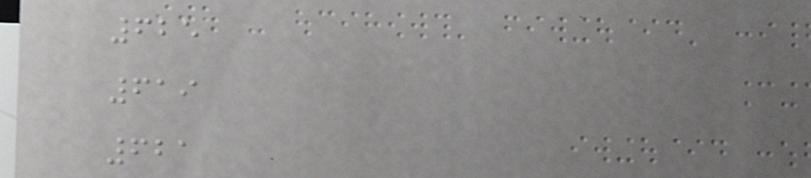625
619
621
